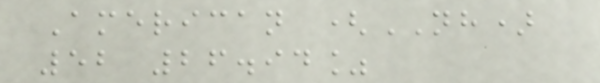American (NH)
52 26.94%
